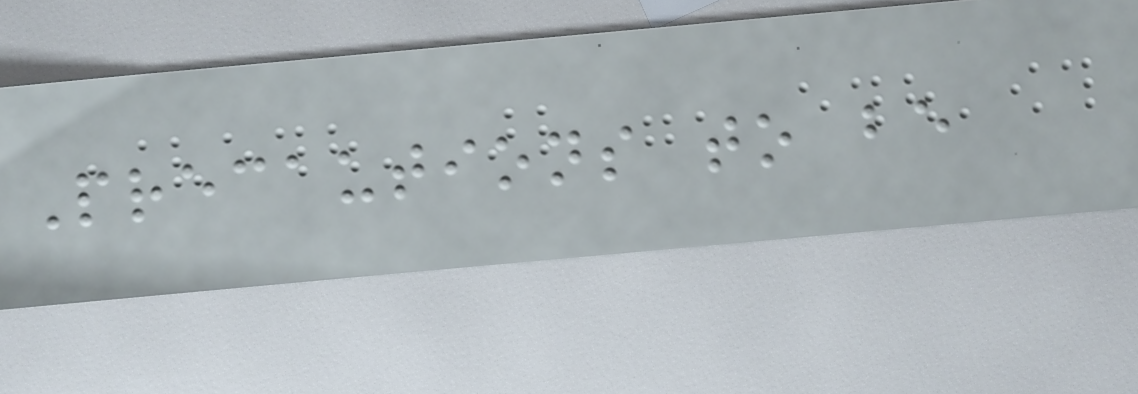Precautions to be
